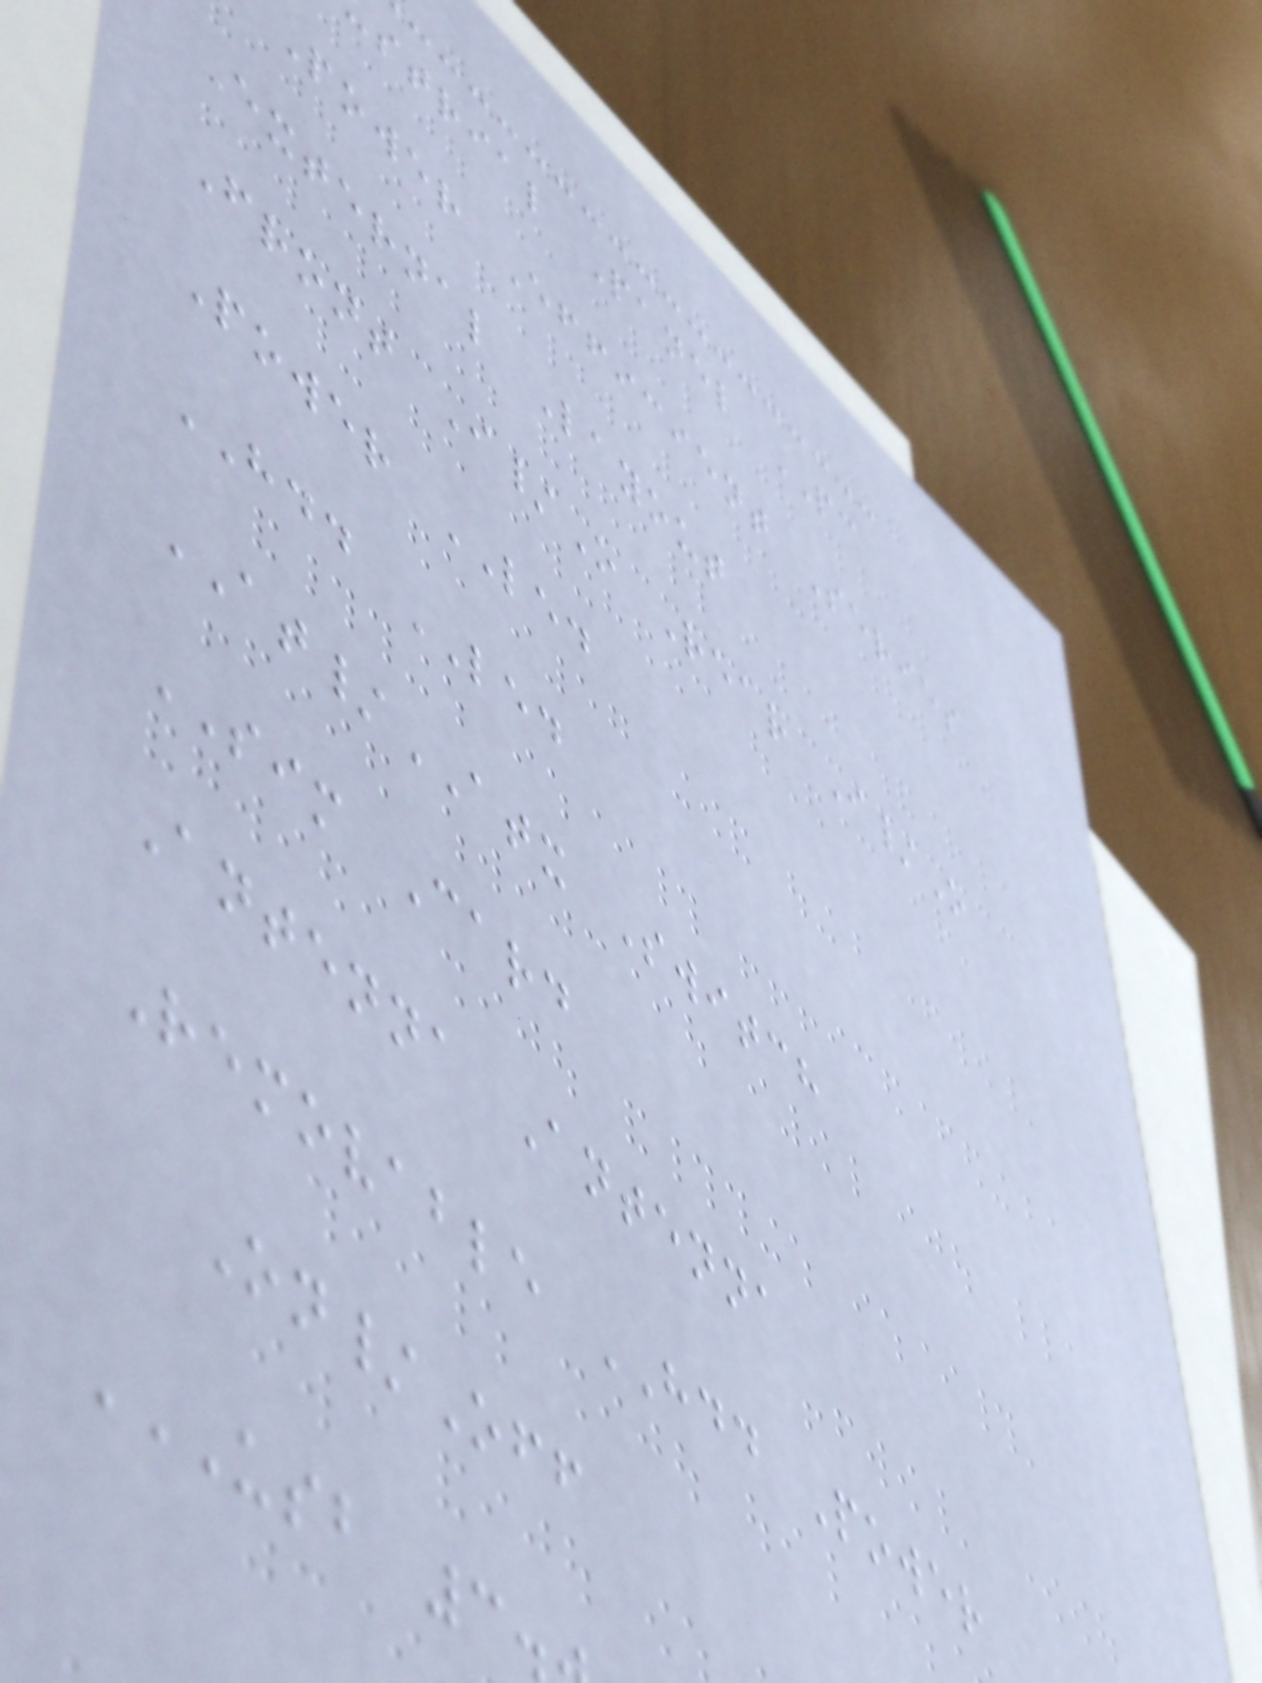strial Panel PC
Power Efficient Series
External Layout
Front I/O Rear I/O
Power LED
HDD LED
AT/ATX Switch
SIM Card
Antenna Antenna
Removable HDD Power
On/Off
